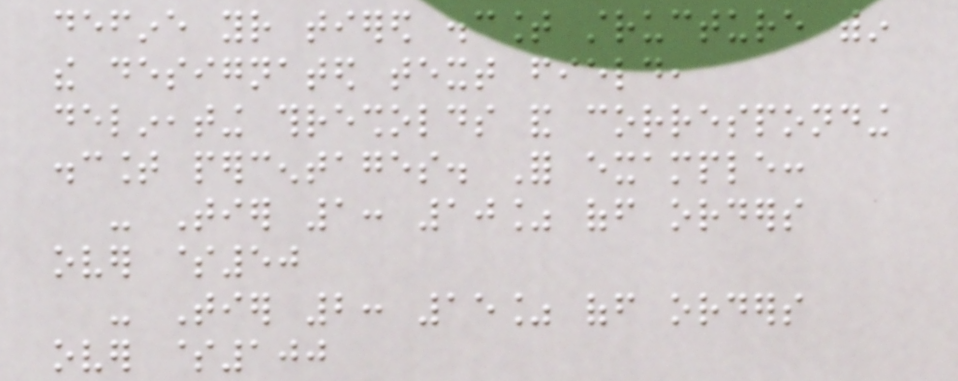define your tiered discount structure within
the designated text field,
delineating thresholds and corresponding
discount percentages. For example:
- Tier 1: 10% off orders
over $50
- Tier 2: 15% off orders
over $100
